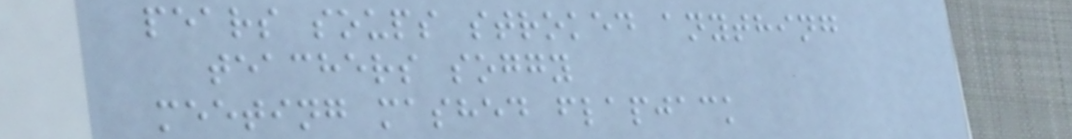pears soups stroked anything
teachers soggy
meeting mashed flapjack
